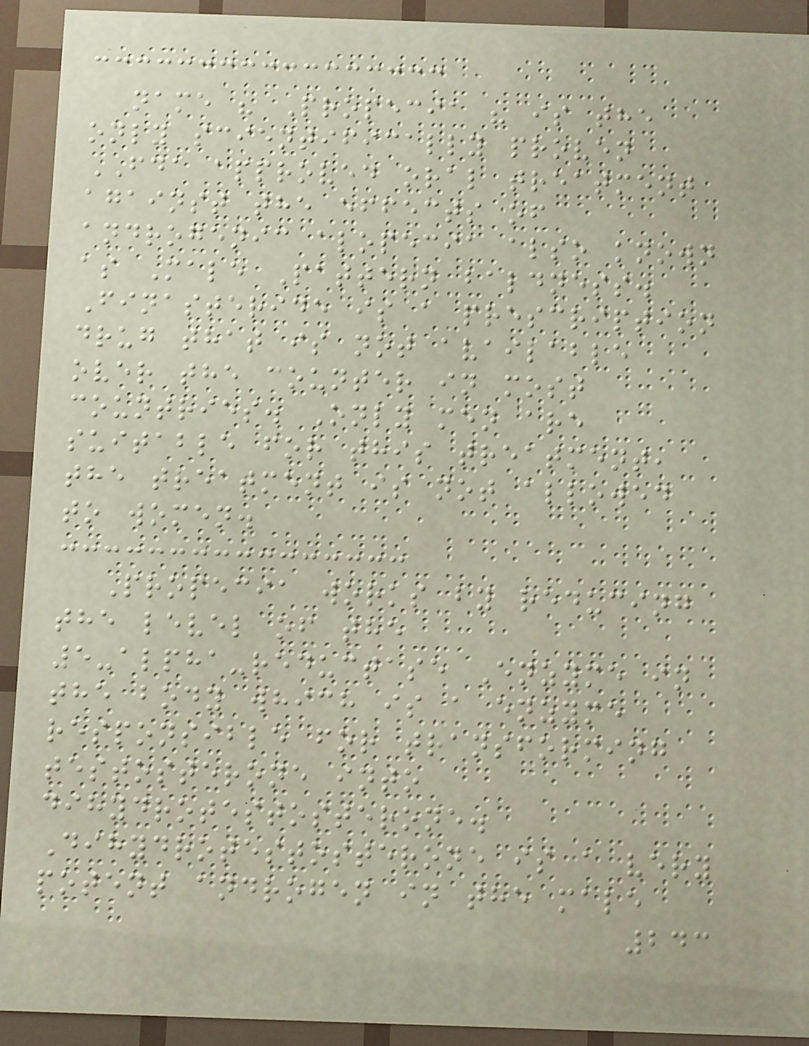name " Propecia " is the
only scientifically proven
FDA approved oral treatment
against the effects of
androgenic alopecia also known
as Male Pattern baldness.
Finasteride is a prescription
drug that is not available
over the counter in most
countries. Only men are
suitable for this treatment,
the treatment is not allowed
to women.
Propecia works by reducing
the level of the
5-alpha-reductase Enzyme in
the body which is a enzyme
responsible for transforming
testosterone into
dihydrotestosterone.
Dihydrotestosterone is a very
potent androgen in the male
243
